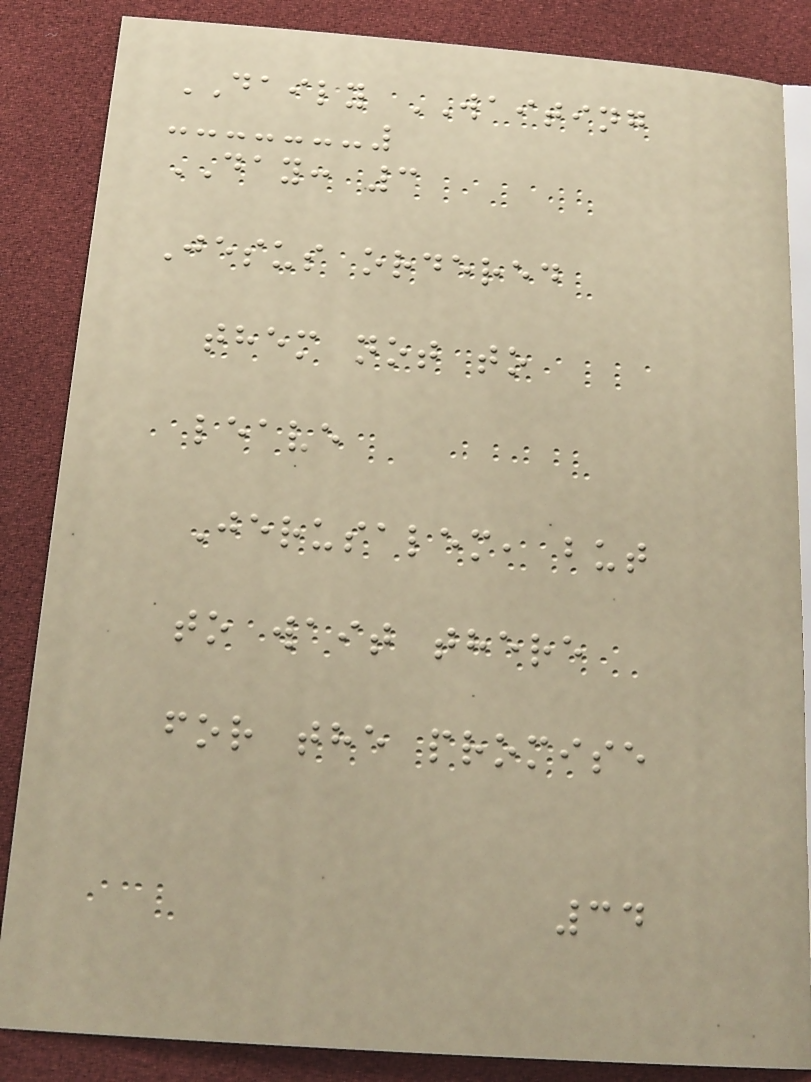DAILY WAITING
DAY: 3
Jesus ordered
them not to
leave
Jerusalem, but
to wait there
for the promise
34
